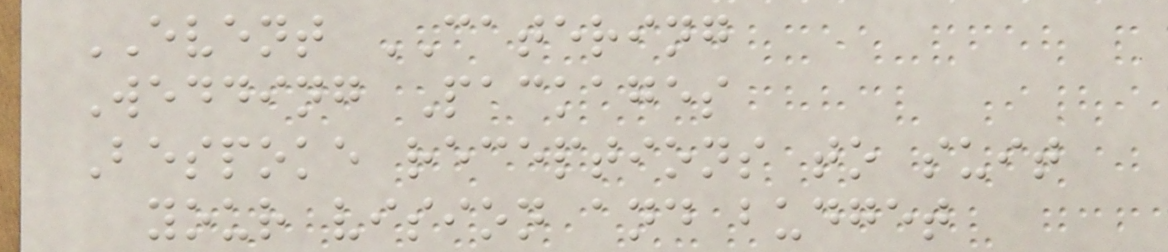EVENT CATERING
Wedding Packages
Bespoke receptions to suit
your vision and budget
